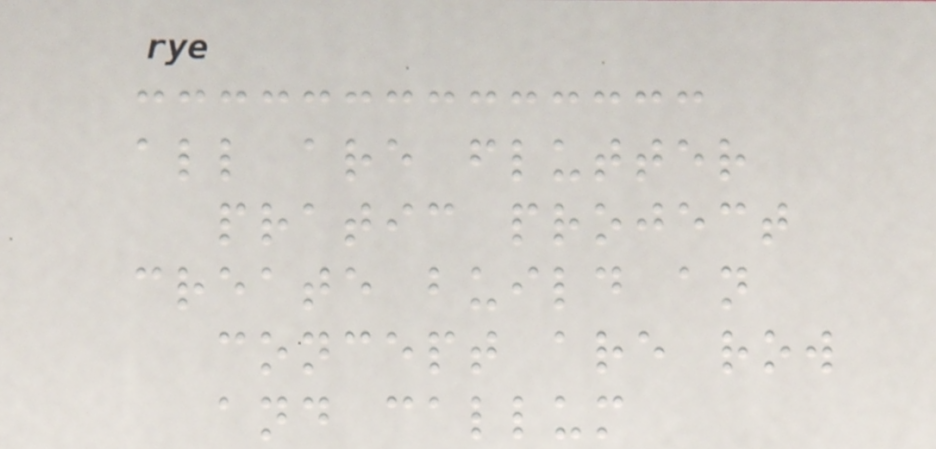all are flutter
pratic project
create build an
concept are row
and callum
